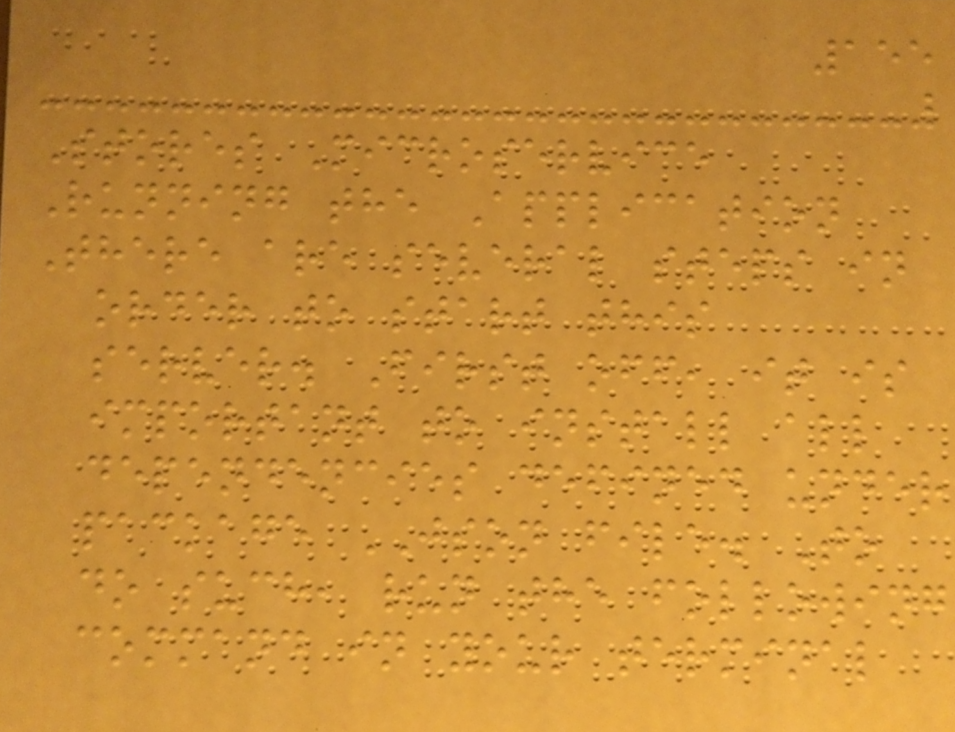155
Stores Microservice
Running the Application
There are several steps in
order to start this
server. First off, it is
important to install all
dependencies defined under
package JSON file. To
do such, run the following
command in your terminal
